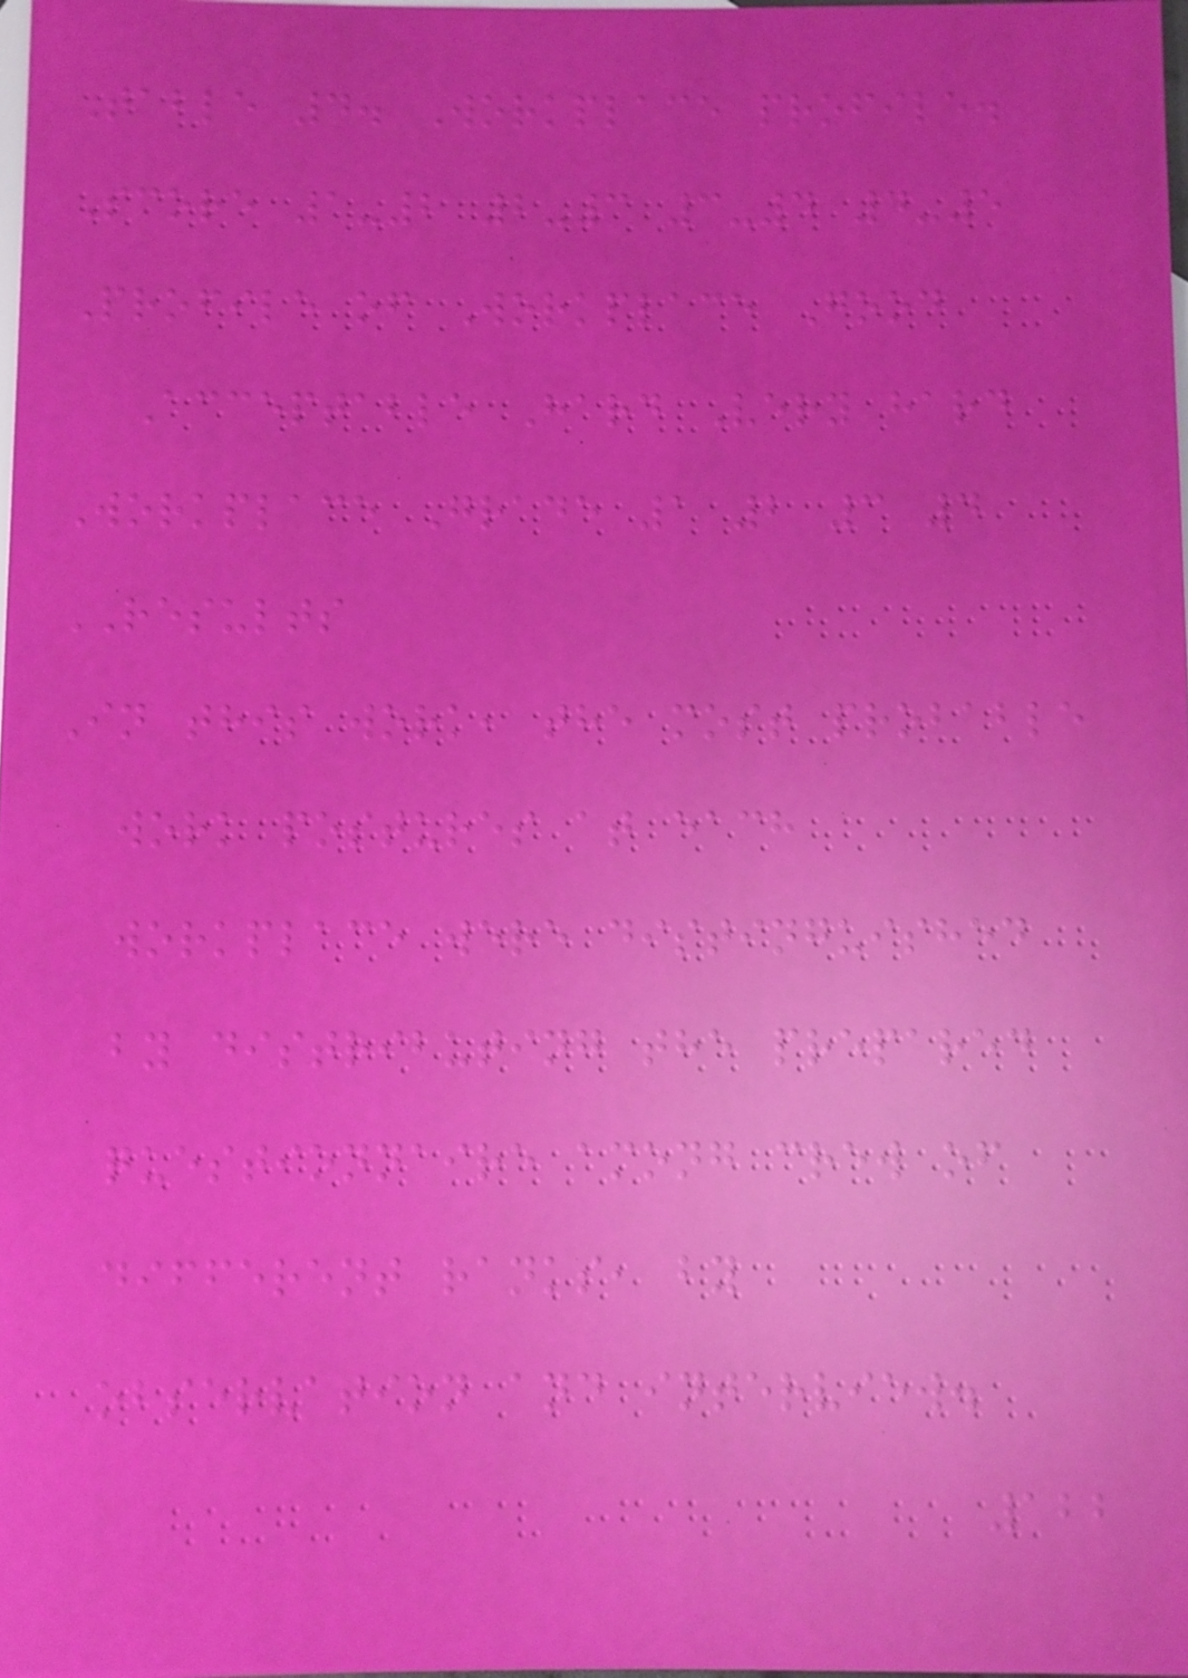Table 4. Workplace profile.
Score 1-2 2-3 3-4 4-5
Profile of Workplace Good
Acceptable Hard Very hard
Workplace Grade 1 2 3 4
RESULTS
In this work, the most probable
work postures at each
workplace were distinguished
by distributing the prepared
questionnaire among crew of
different ranks, by
observation and interview.
122
